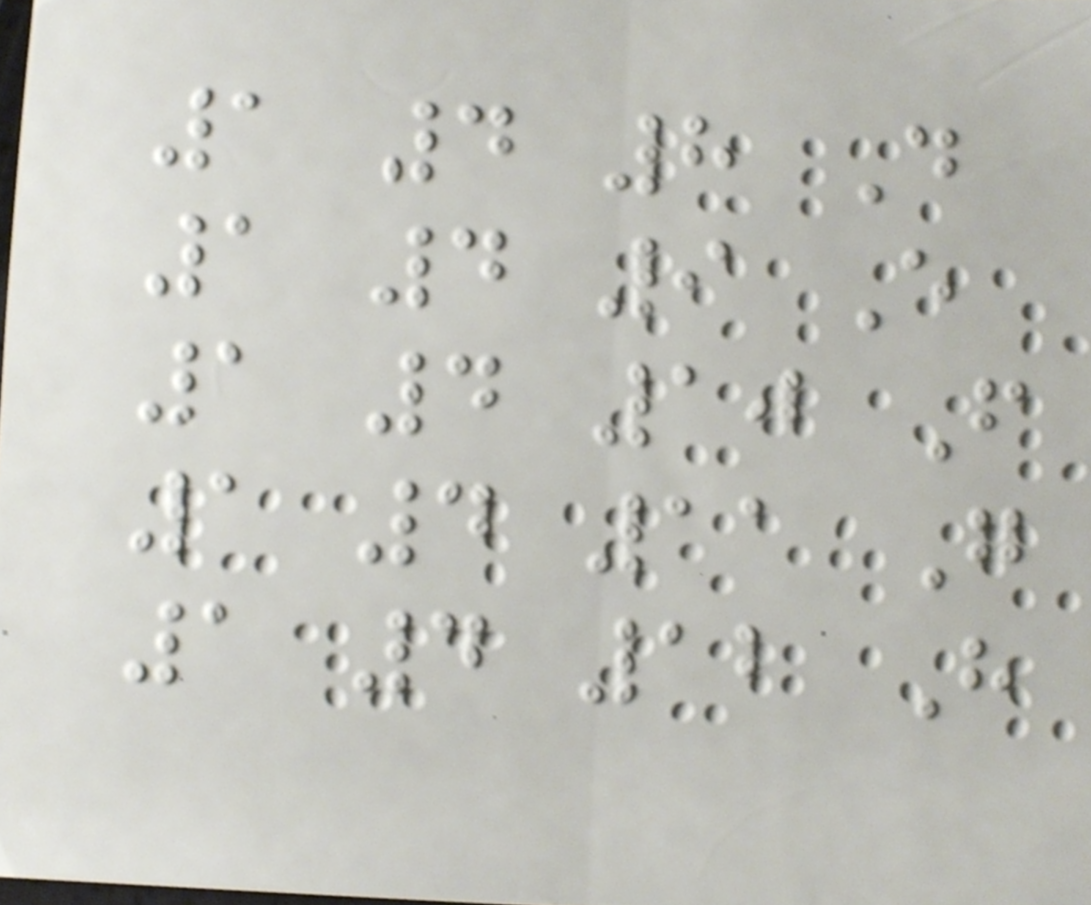1 4 8 D
1 4 9 E
1 4 10 F
1 4 11 G
1 4 12 H
